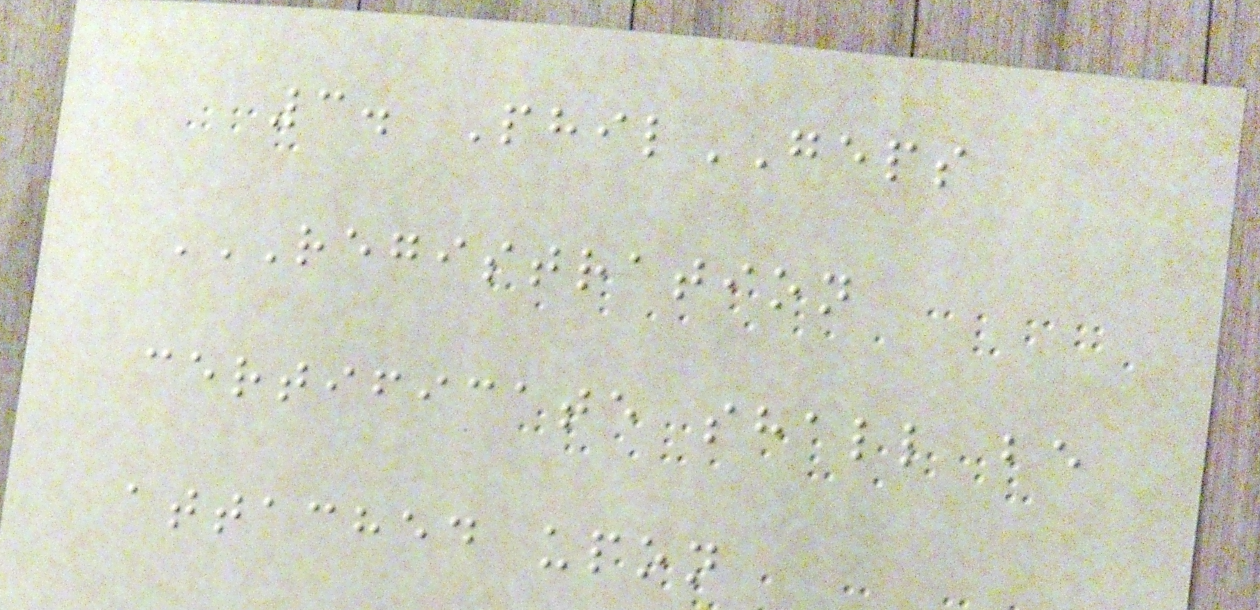3. PhilGEPS
REGISTRATION
CERTIFICATE SHALL BE
ATTACHED UPON
